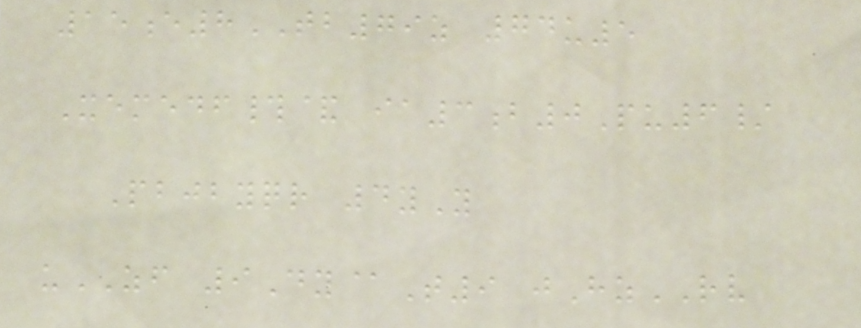15e8TB79z 74u5
Xemedf#& ia3b0Pu6/
Pbjbyqr 4yY
uZF 9Dy@T9 jHzRV
